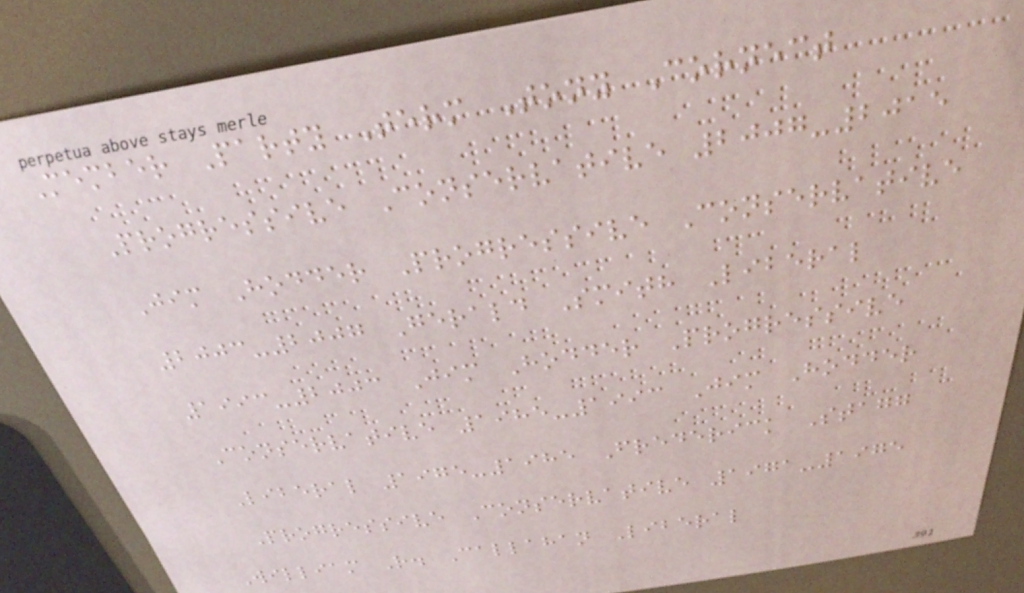Member Party Term Tony Cornect
Progressive Conservative 2007-2015
Jim Hodder Progressive Conservative
2003-2007 Gerald Smith Liberal
1993-2003 Jim Hodder Progressive
Conservative 1985-1993 Jim Hodder
Liberal 1975-1985 Frederick Stagg
Progressive Conservative 1971-1975
William R. Callahan Liberal
